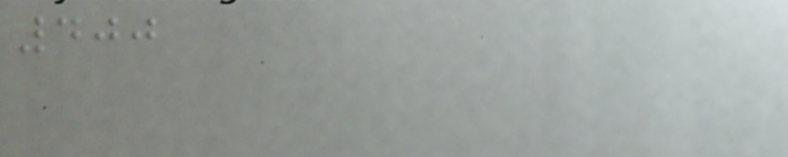400
